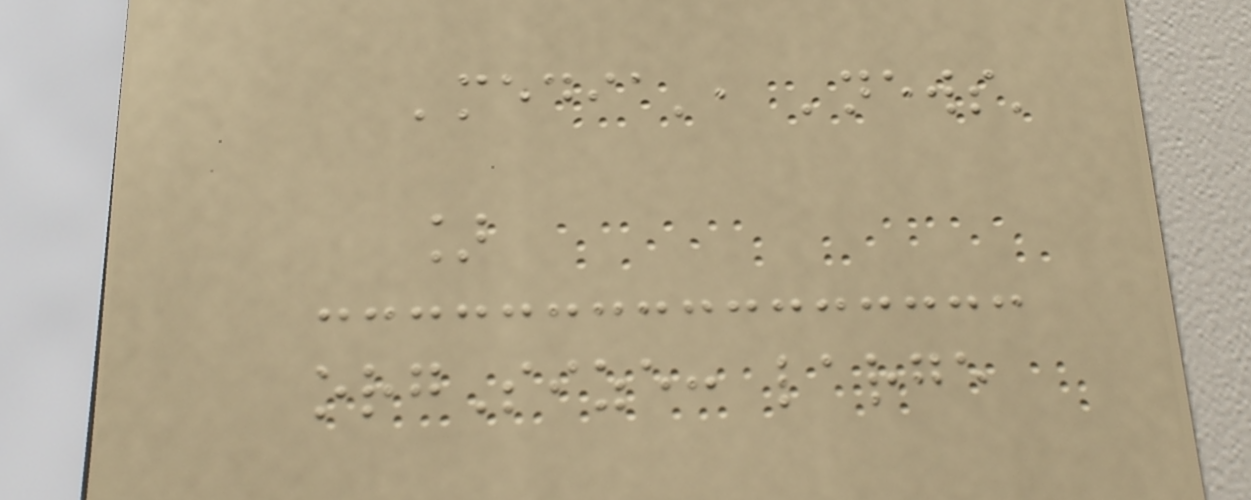'media', 'news'
]
orgSize: large
